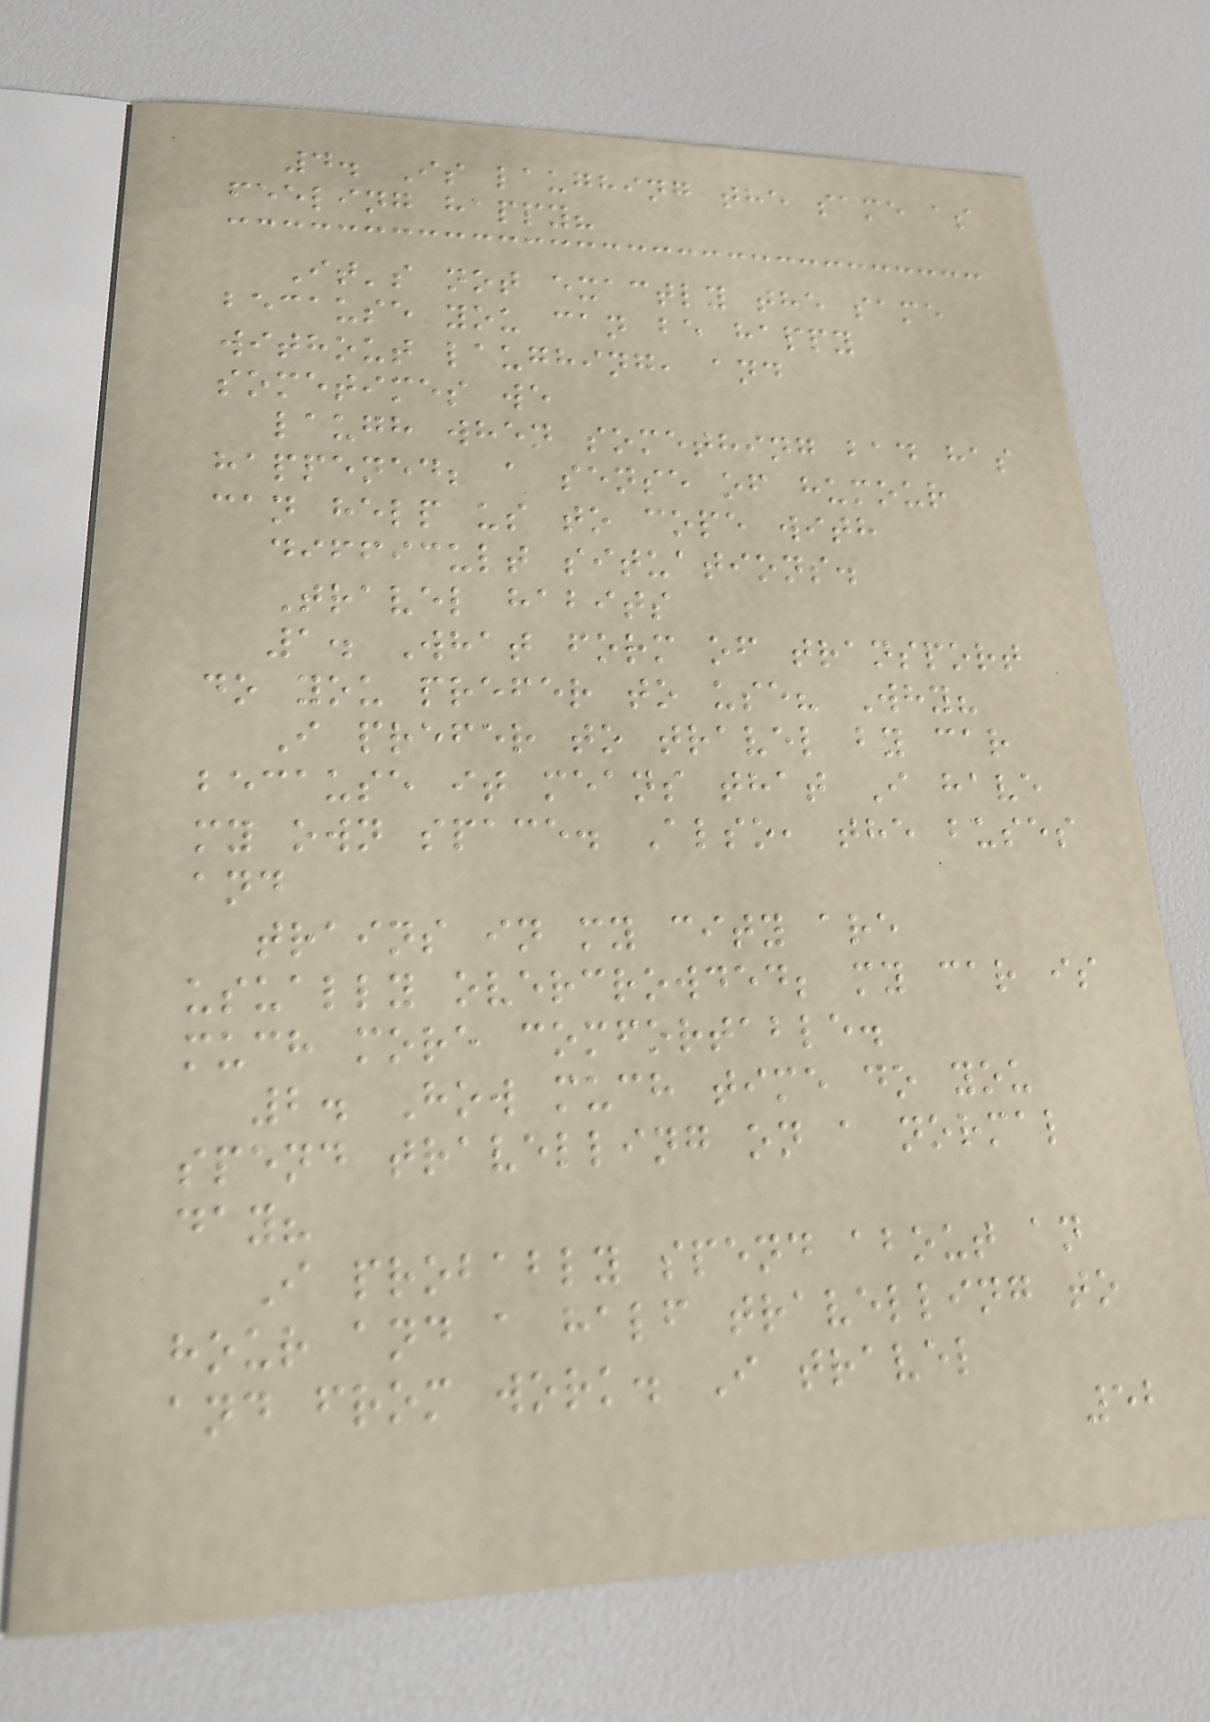4. Is laughing the same as
feeling happy?
It's not exactly the same
because you can be happy
without laughing, and
sometimes we
laugh when something bad has
happened; a sense of humour
can help us to cope with
difficult situations.
Travel habits
1. What form of transport
do you prefer to use? Why?
I prefer to travel by car
because it means that I have
my own space. Also, the buses
and
trains in my city are
usually overcrowded; my car is
much more comfortable.
2. How much time do you
spend travelling on a normal
day?
I probably spend about an
hour and a half travelling to
and from work. I travel
52
